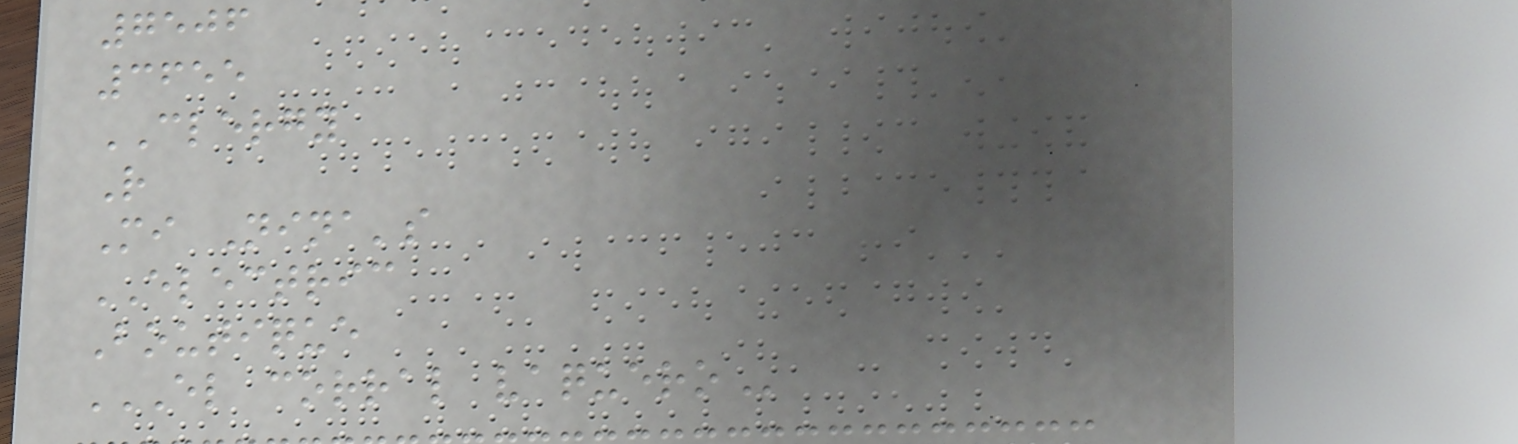7506
3655
CLERGY
R
Mi Nina's
ELECTRIC
Boutique
EL CORRAL VAQUERO
